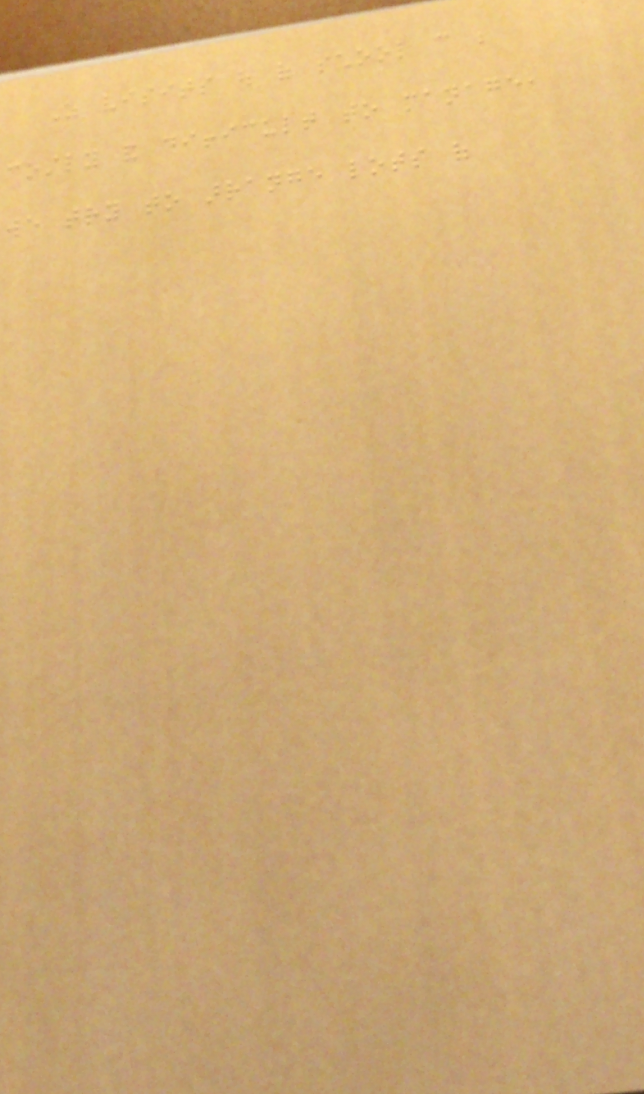As visits out of school can be
costly and difficult to manage,
we try to arrange lots of
